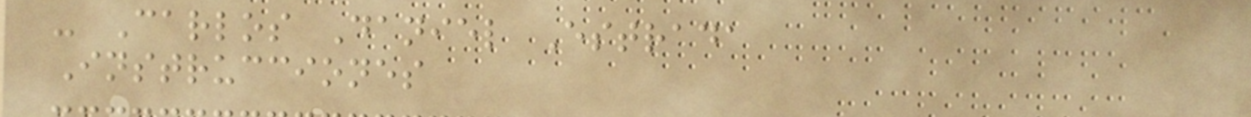- Carlos Daniel Estrada
Instrucciones
